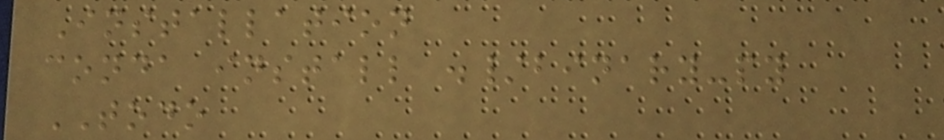Installation
conda install ./binary-py
TODO
